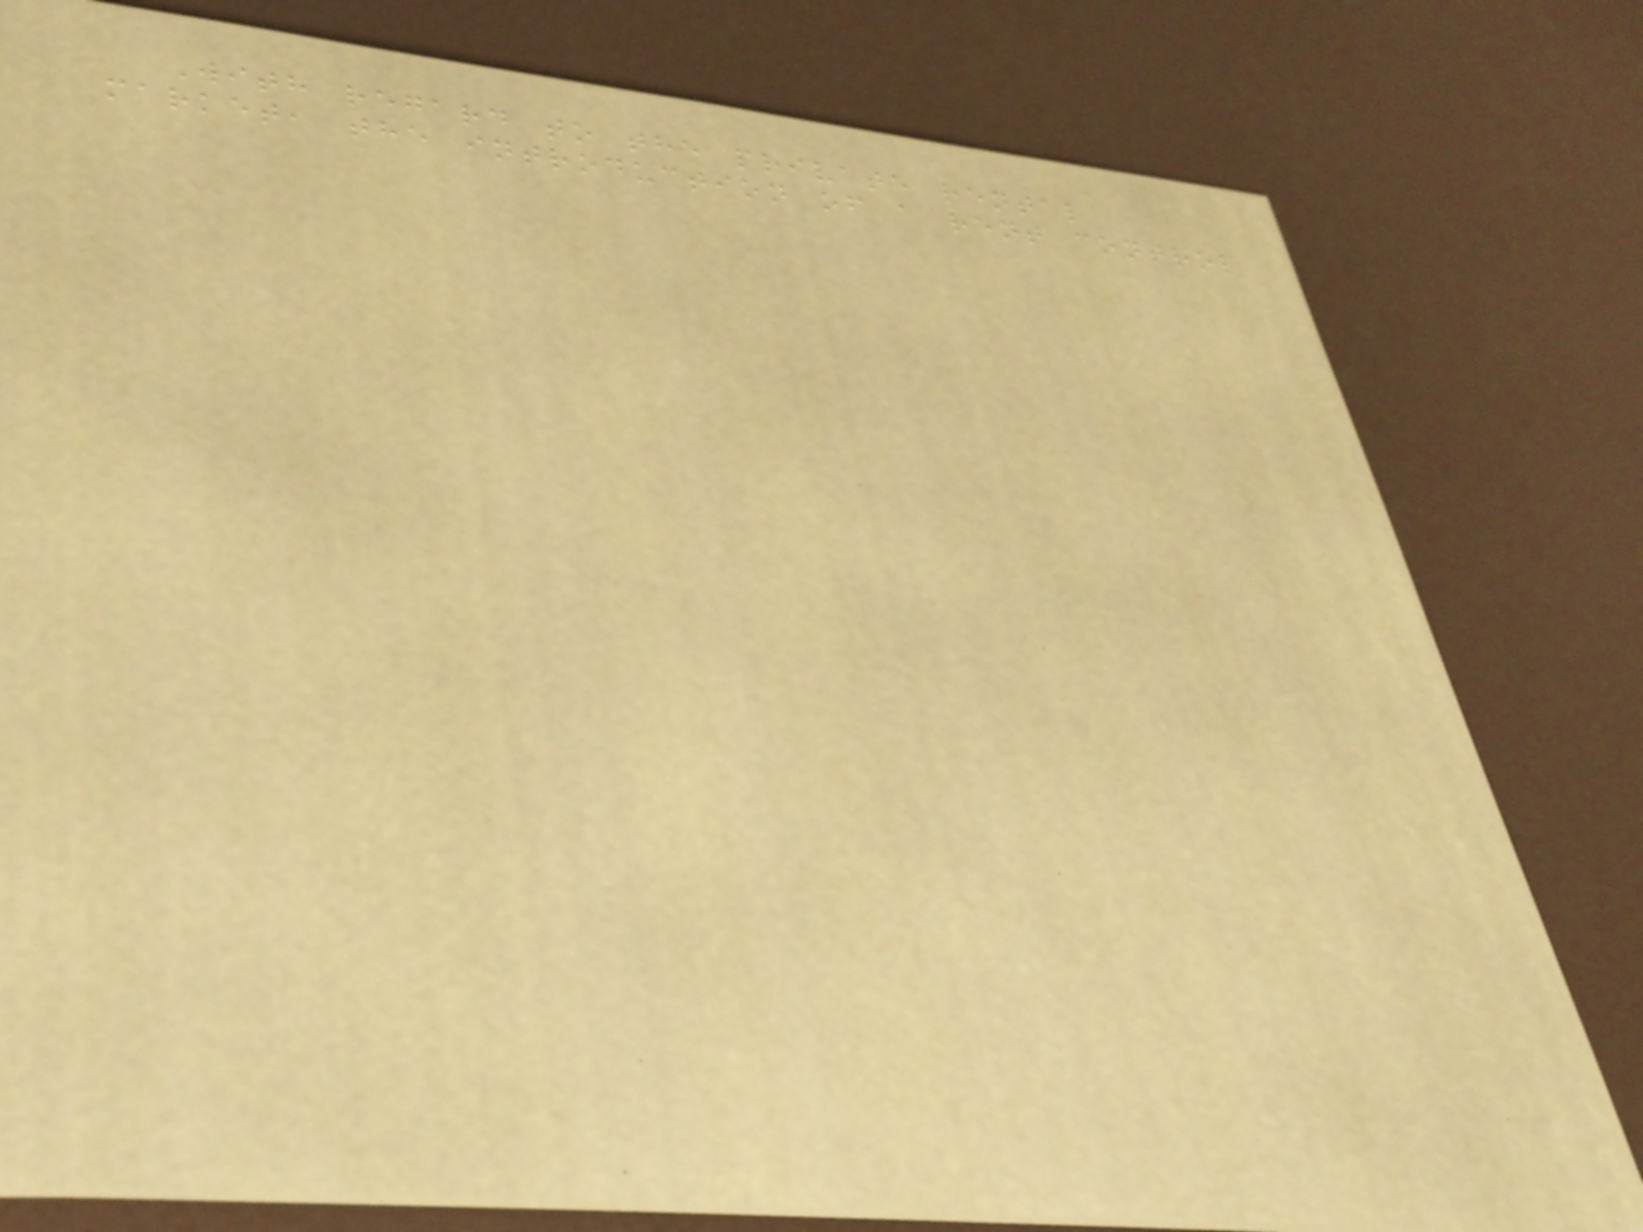With regard to the private rental
market, the introduction of a rent control
